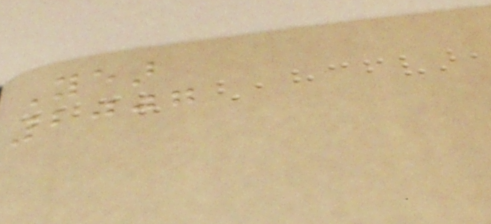Year
2007
